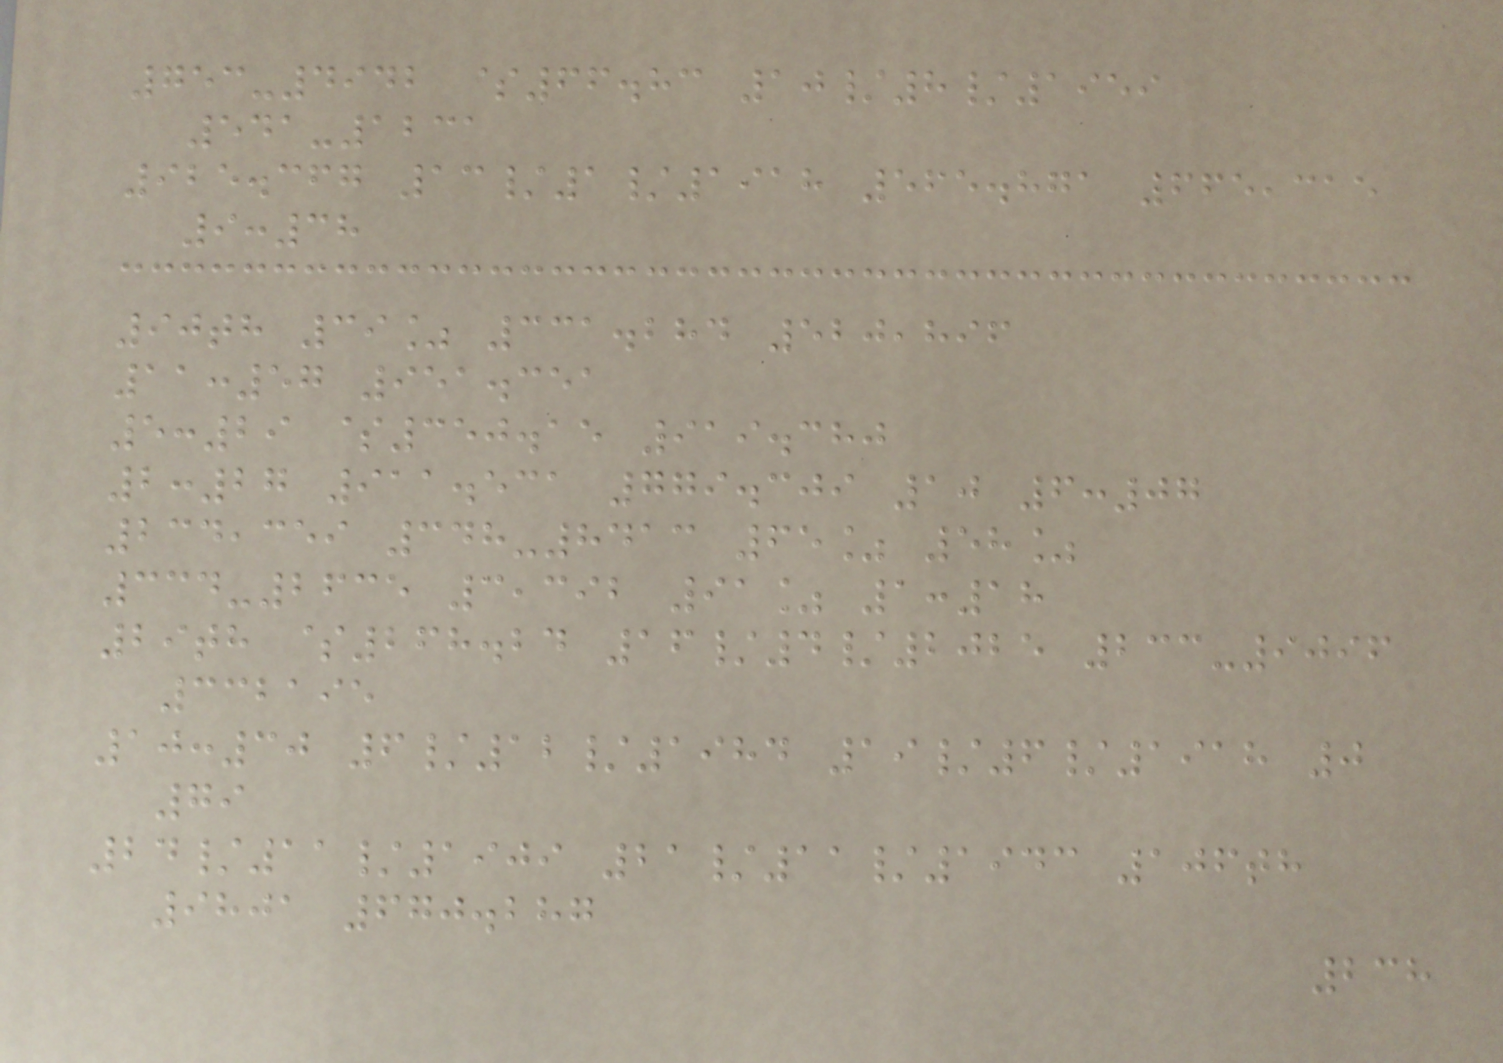753-4942 $66.83 10/8/1959
541-1231
925.367 13/1/1918 565.871 665,315
9:38
90th 39% 331.284 520,896
11:57 951.351
5:29 $350.15 919.380
2:27 911.531 779.309 10 6:07
234,359 348-8413 65% 58%
334-2635 3,392 91% 1:18
29th $268.24 16/4/2025 233-9096
332195
10:30 6/12/1984 19/6/1918 0
79
24/11/1909 21/11/1943 106th
9801 670.287
238
